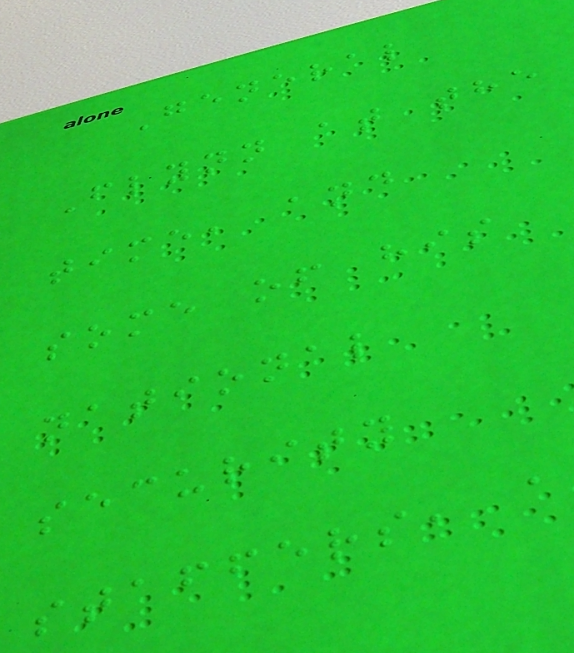General
Flynn at the
time, and
some of his
national
security
staffers, a
